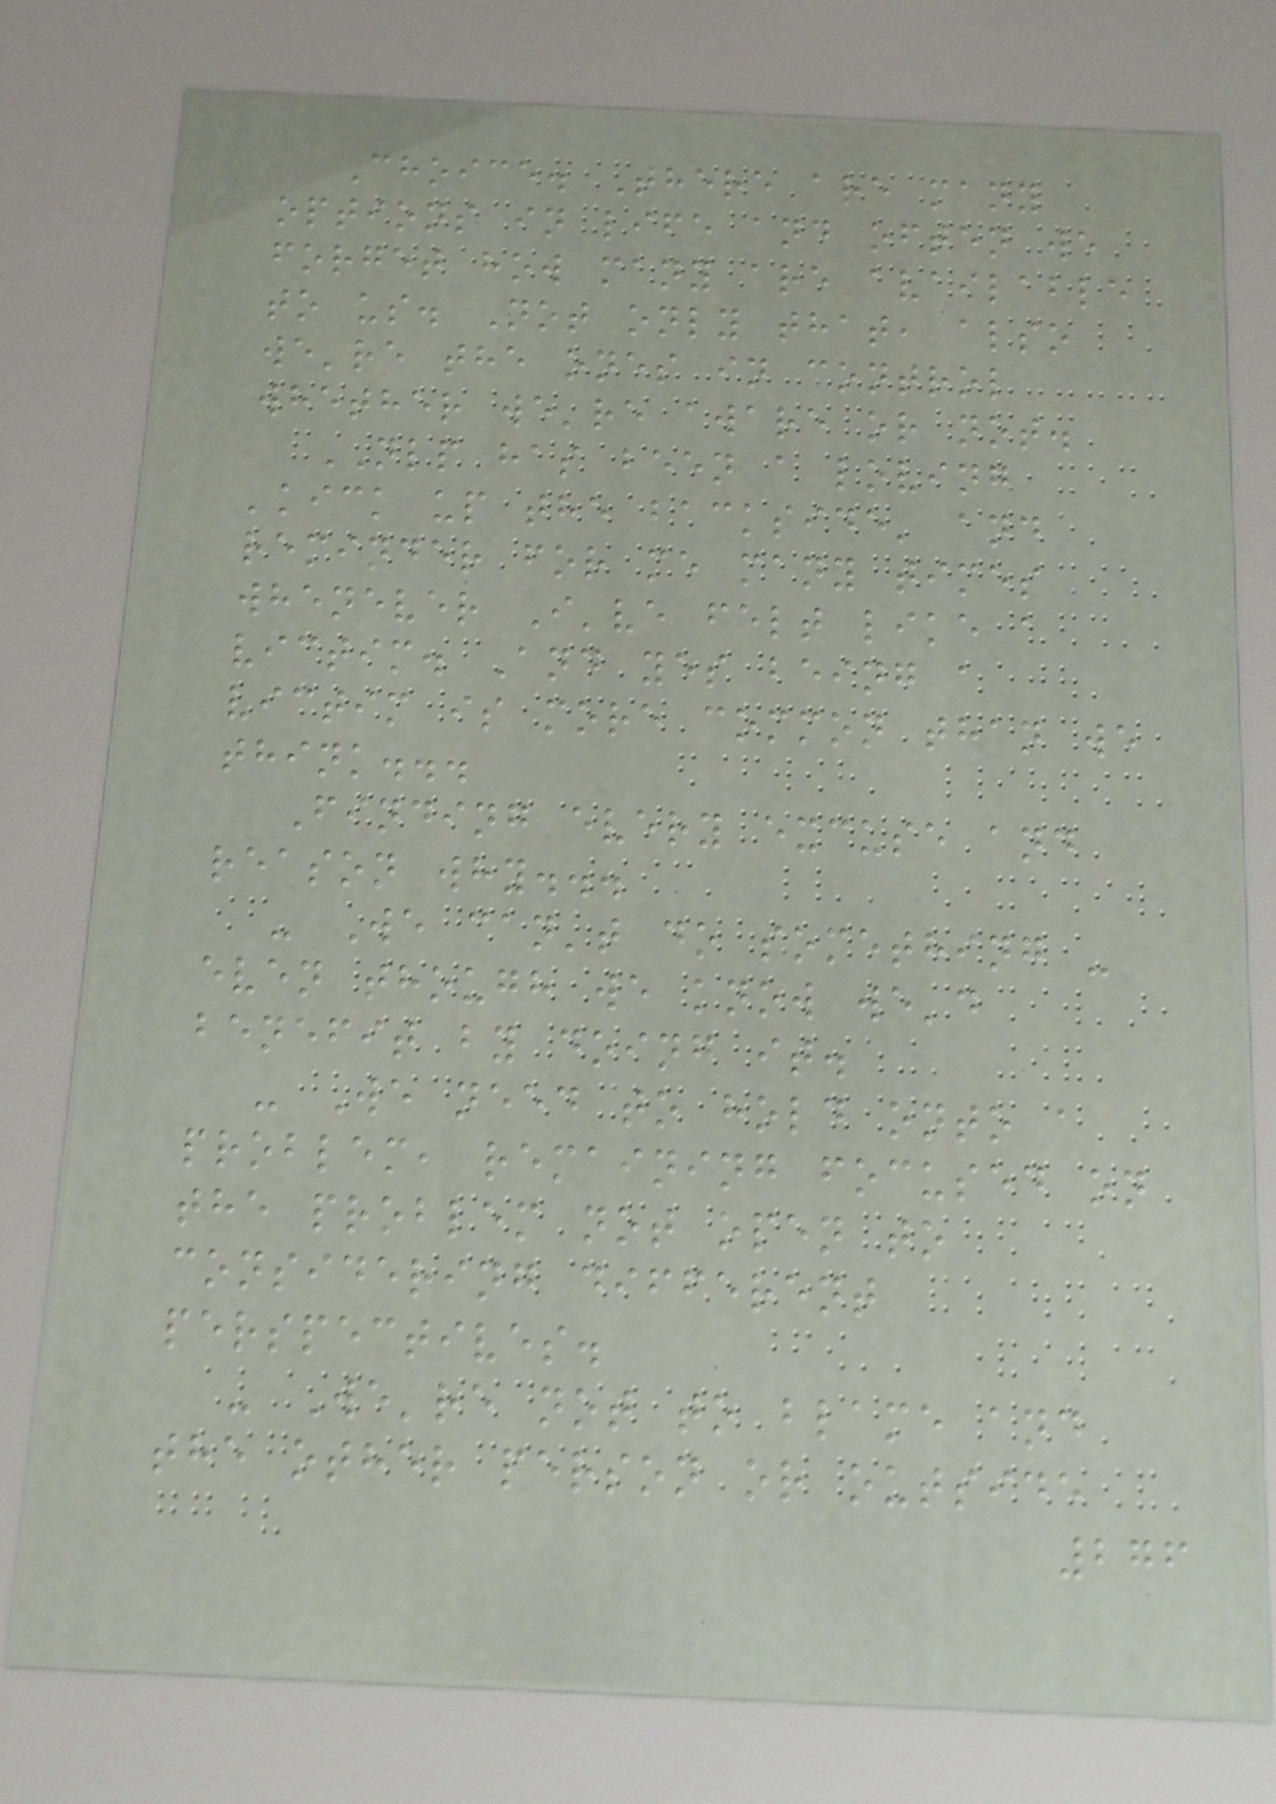Choice. There are many
options in life and often we
forget how many are available
to us. Not only that, also
we're the ones in control
whether we're aware or not.
NLP has been a loving
'kick up the backside' and
reminder for me many times
whenever I've felt like a
victim. And yes being a
victim is more common than we
think...
Finding every excuse and
reason why...
- We can't do something -
even though we know we'd
benefit by doing it.
- We need to hold onto a
problem, remaining focused on
the problem not open to
considering different
perspectives.
- We're not to blame and
the other person or outside
276
